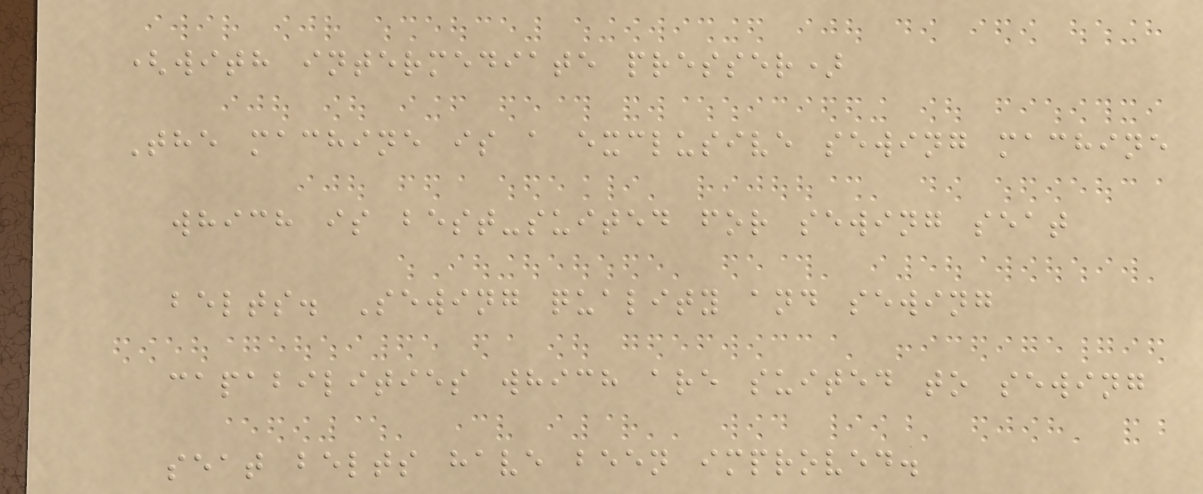(with intermediate presser)
The machine is a exclusive sewing machine
which is best-suited for sewing seat
belts. Sewing quality and sewing
capabilities which are suited to sewing
seat belts have been improved.
